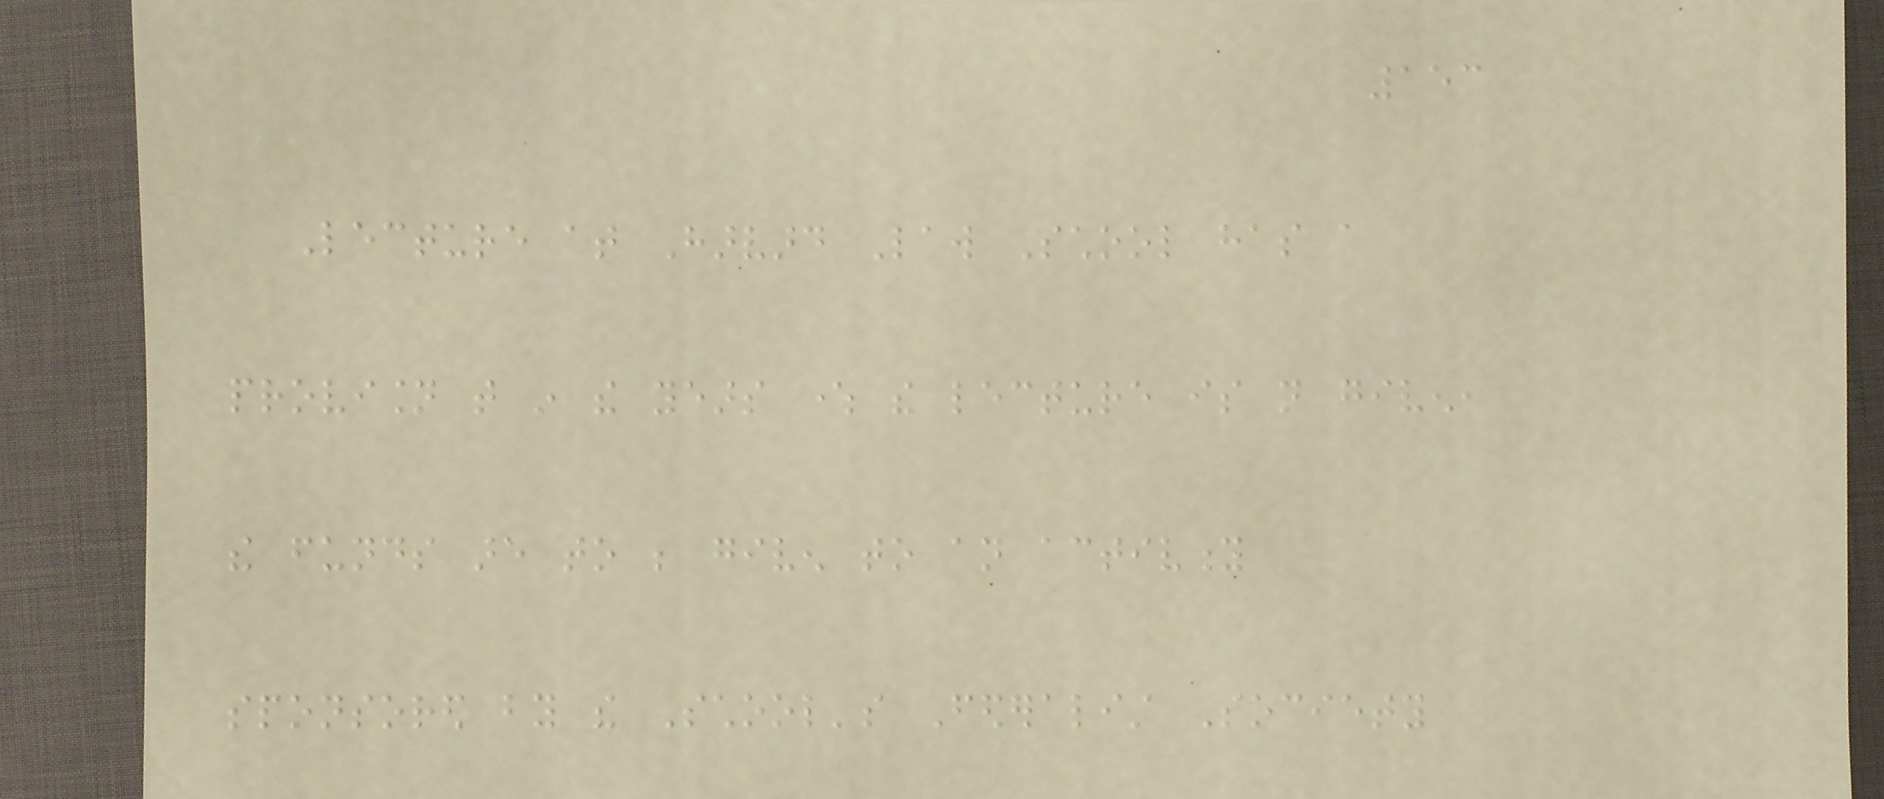153
Lecture at Harvard Law School has a
provision that in the years where the lecture is not given,
the funds are to be given to an activity
sponsored by the School's Federalist Society
